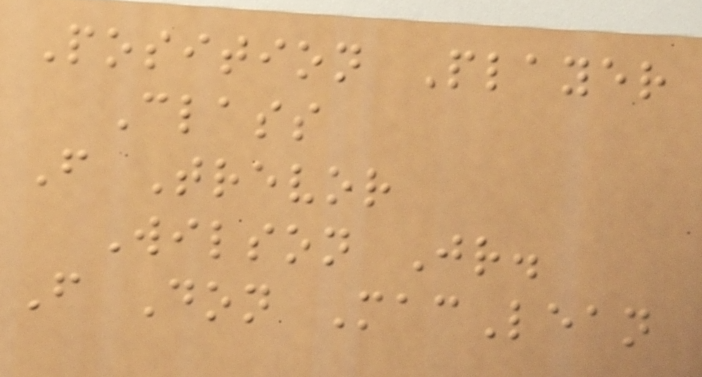Position Player
Class
F Trevor
Wilson Jr.
F Don MacLean
